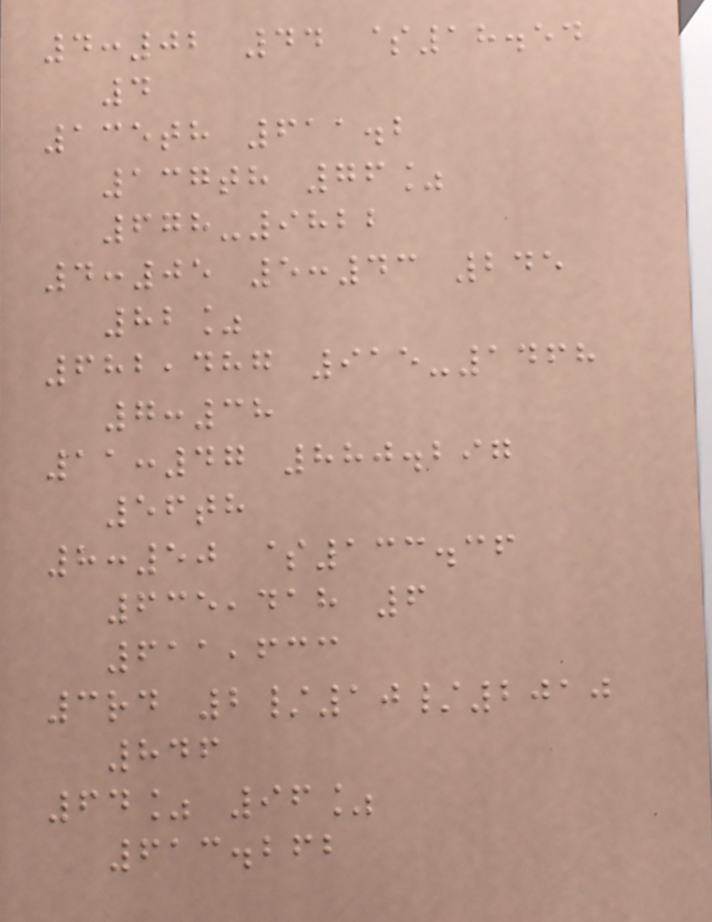4:02 44 $18.54
4
135th 611.2
137th 76%
678-9822
4:05 5:43 245
82%
682,487 915-1468
7:38
11:47 880.297
56th
8:50 $133.36
635,418 6
611,633
3rd 2/10/2010
846
64% 96%
613.262
